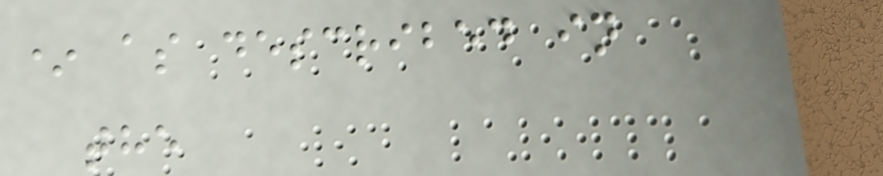* as described in
the
